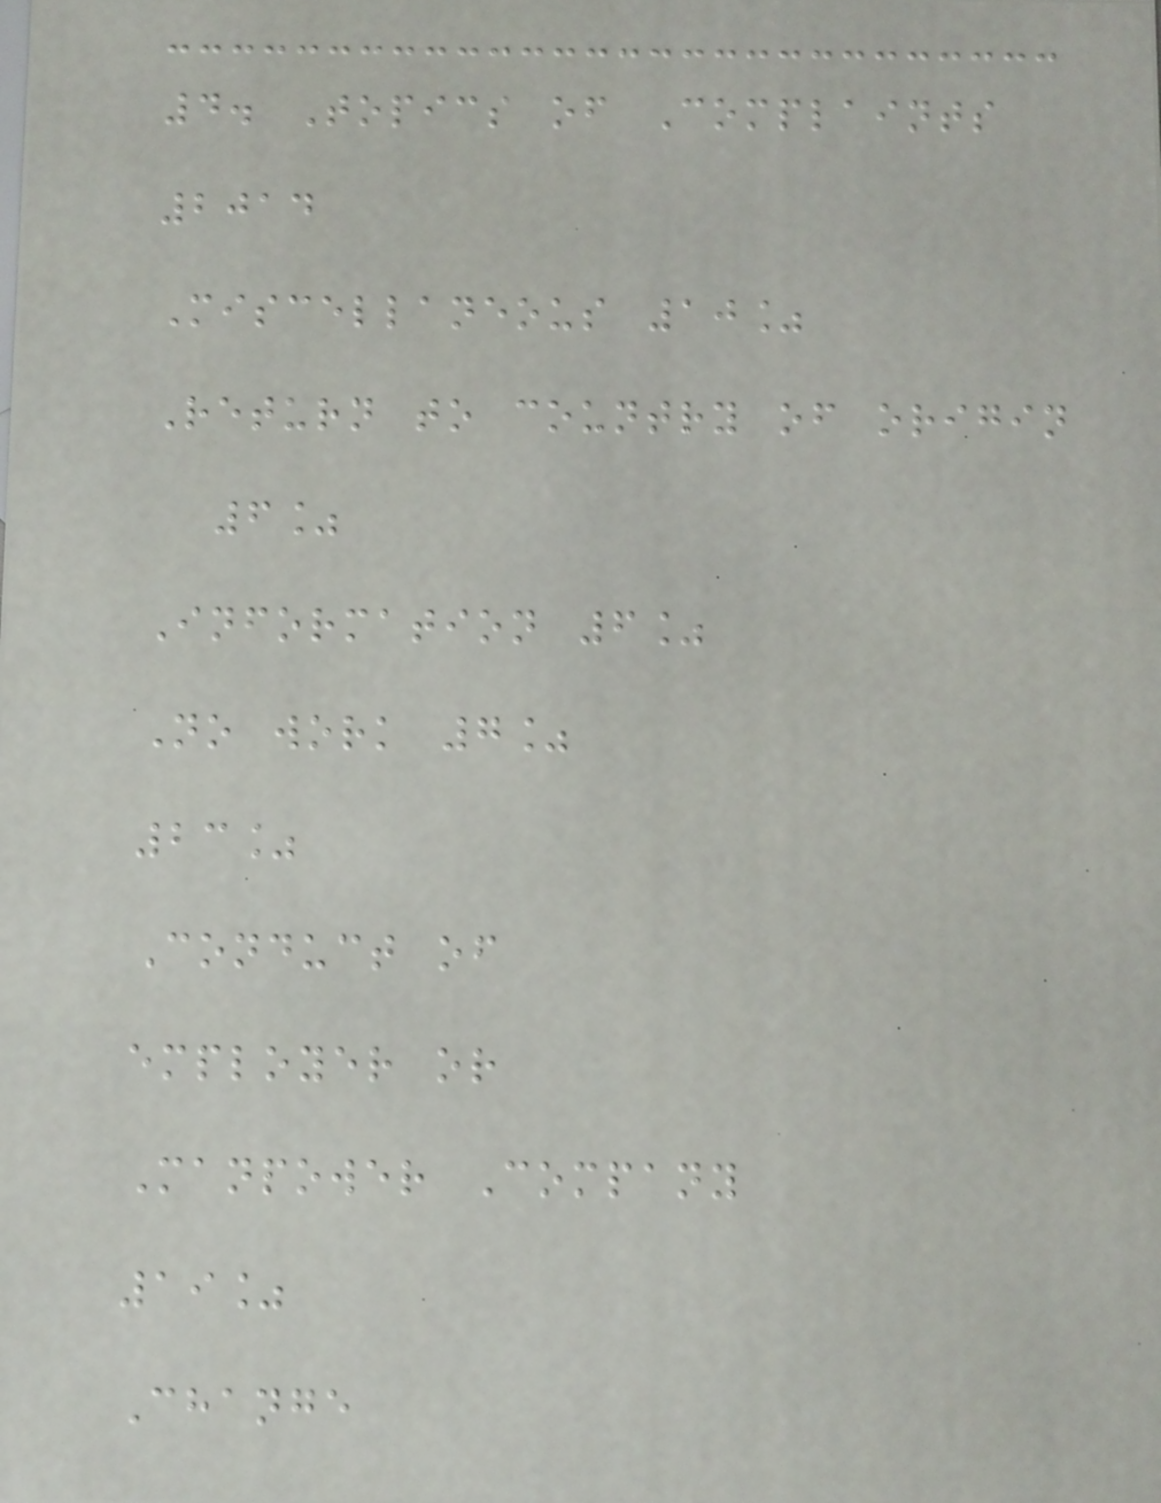4. Topics of Complaints
2014
Miscellaneous 10%
Return to country of origin
6%
Information 6%
No work 7%
23%
Conduct of
employer or
Manpower Company
19%
Change
